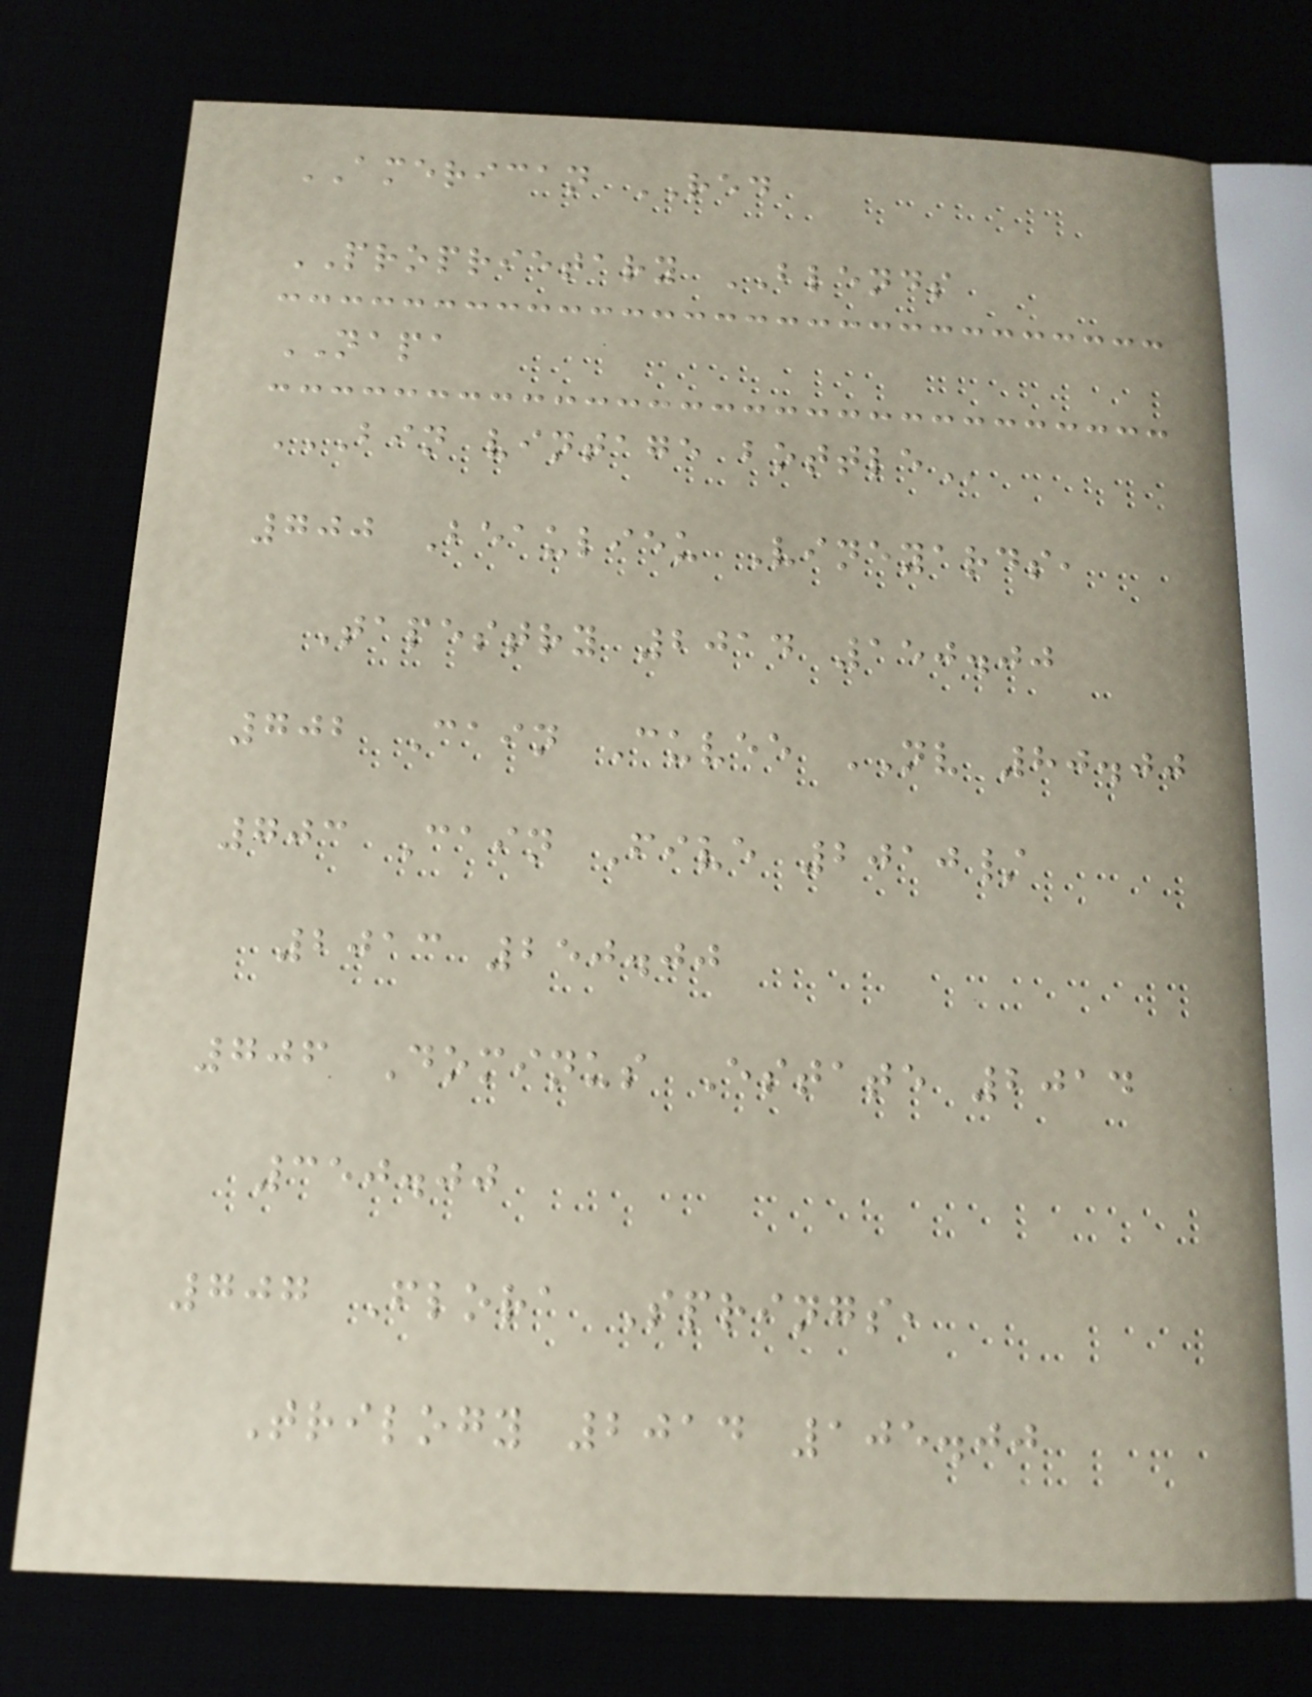AMERICAN RED
PROPRIETARY BLENDS
NAPA
BIN VINTAGE BOTTLE
700 Beaulieu Vineyards,
Tapestry 2014 150.00
702 Cain Cuvee NV 80.00
703 Cain Five 2010/
2013 250.00
706 Dominus Estate 2014
350.00
707 Flora Springs,
Trilogy 2014 105.00
